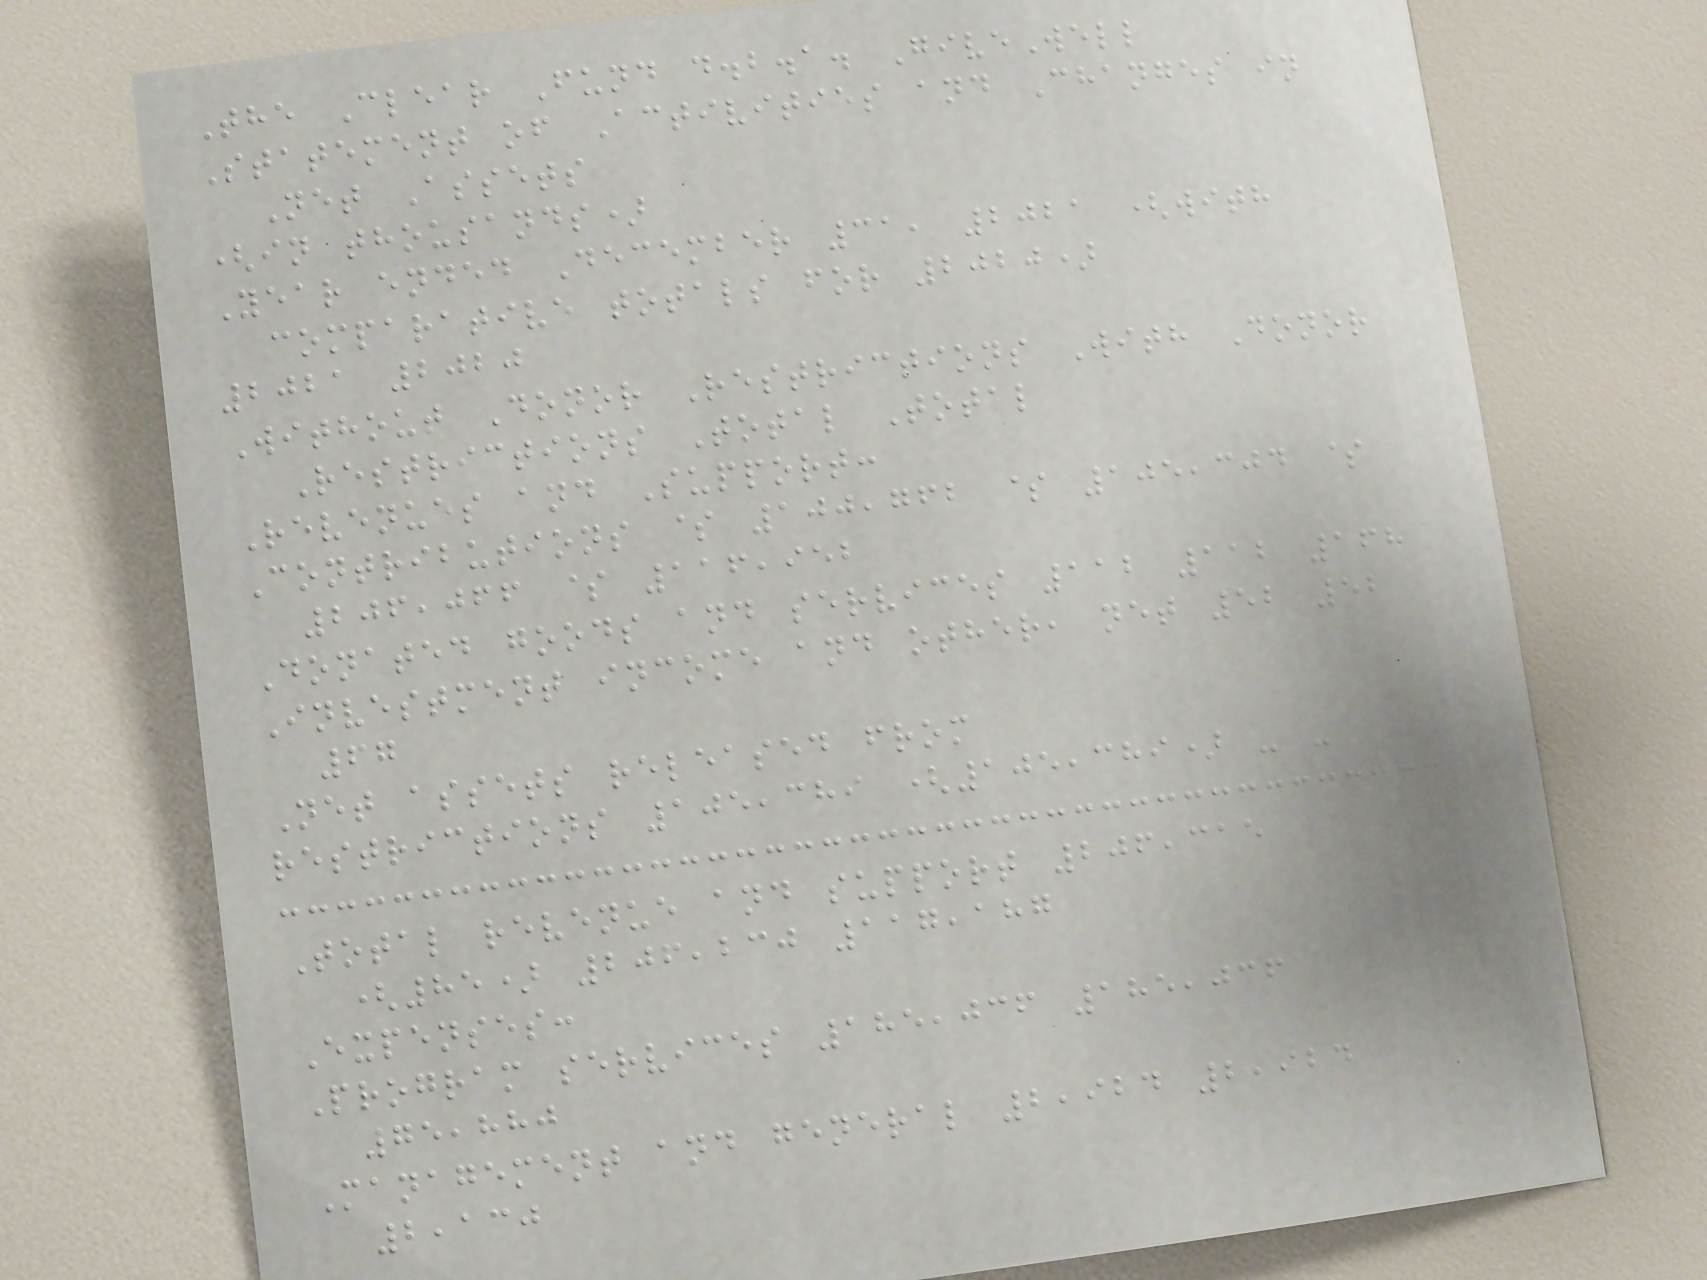The Clear Fund d.b.a. GiveWell
Statement of Activities and Changes in
Net Assets
(in thousands)
Year ended December 31, 2021 (with
comparative totals for 2020)
2021 2020
Without Donor Restrictions With Donor
Restrictions Total Total
Revenues and Support:
Contributions $ 100,762 $ 105,304 $
206,066 $ 116,952
Donated goods and services 112 112 168
Investment income and other, net 52 52
67
Net assets released from
restrictions 105,389 (105,389) - -
Total revenue and support 206,315
(85) 206,230 117,187
Expenses:
Program services 185,036 185,036
75,880
Management and general 2,924 2,924
2,130
